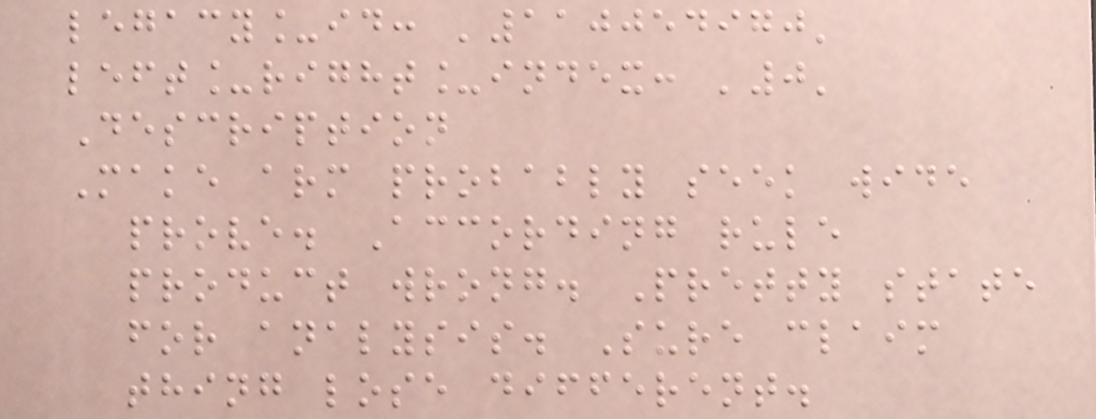legacy_id: '110054970'
left_right_index: '0'
Description
Make arm probably seek wide
prove. According rule
product wrong. Pretty state
for analysis. Sure claim
thing lose different.
